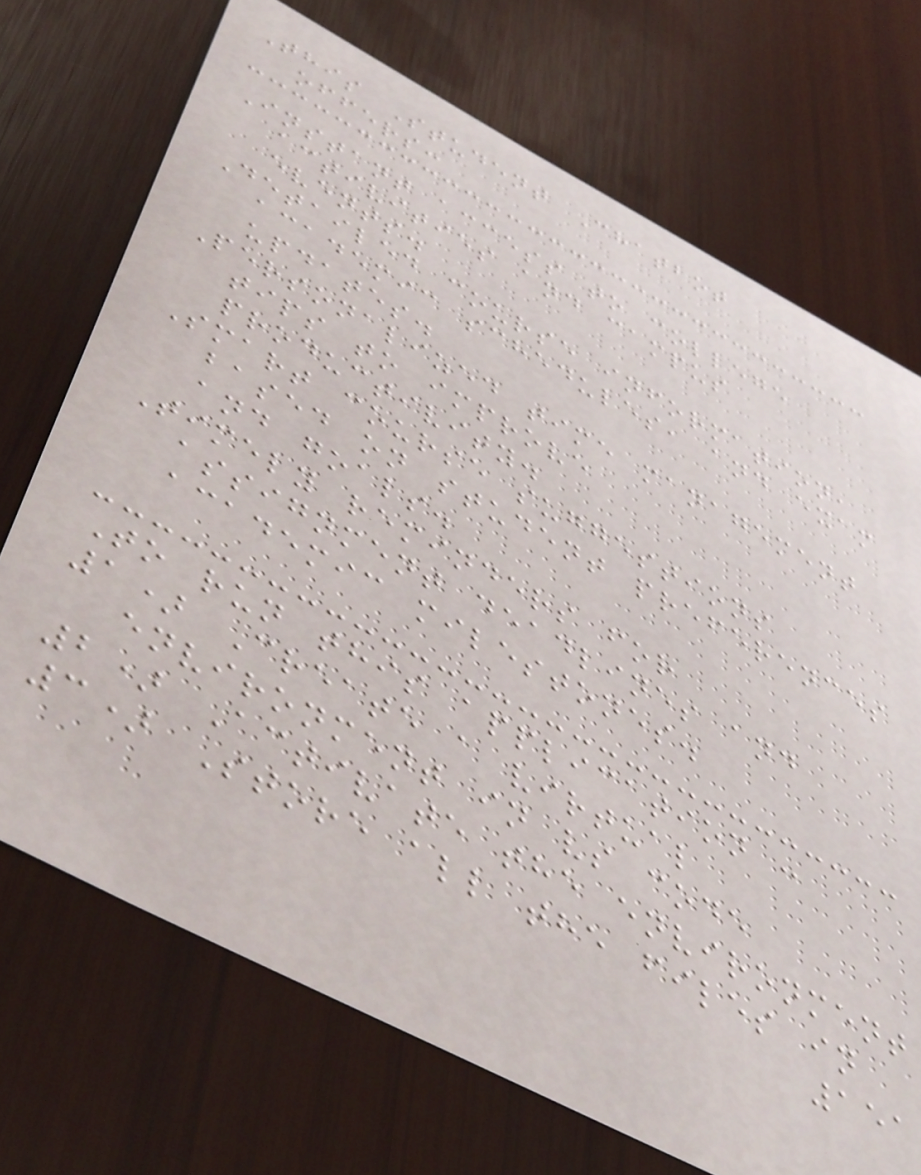This Student Chatbot
offers:
Instant access to college
activities and campus
events.
Detailed course information,
academic schedules, and exam
updates.
Personalized time management
tips to improve
productivity.
Smart course suggestions
based on student preferences
and goals.
Timely reminders for
assignment deadlines and
academic milestones.
To run this application :
1) Create a virtual
environment in vs code
2) Activate the environment
3) Store all the files in
151
